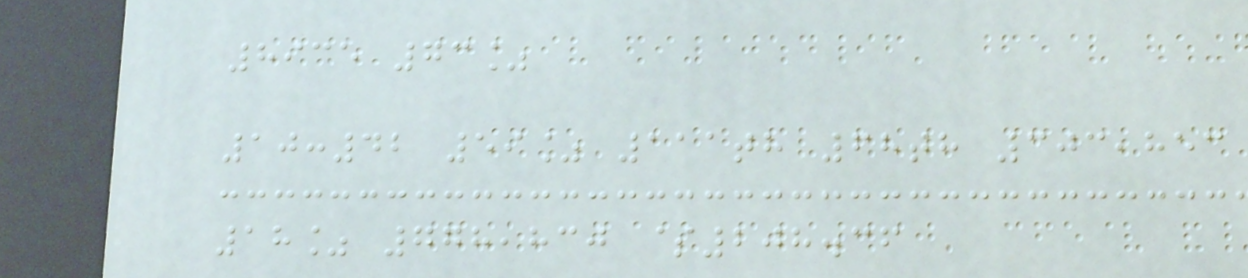8935 73%
10:42 59% 111th 68th 303,853
18% 778,830 $208.36
